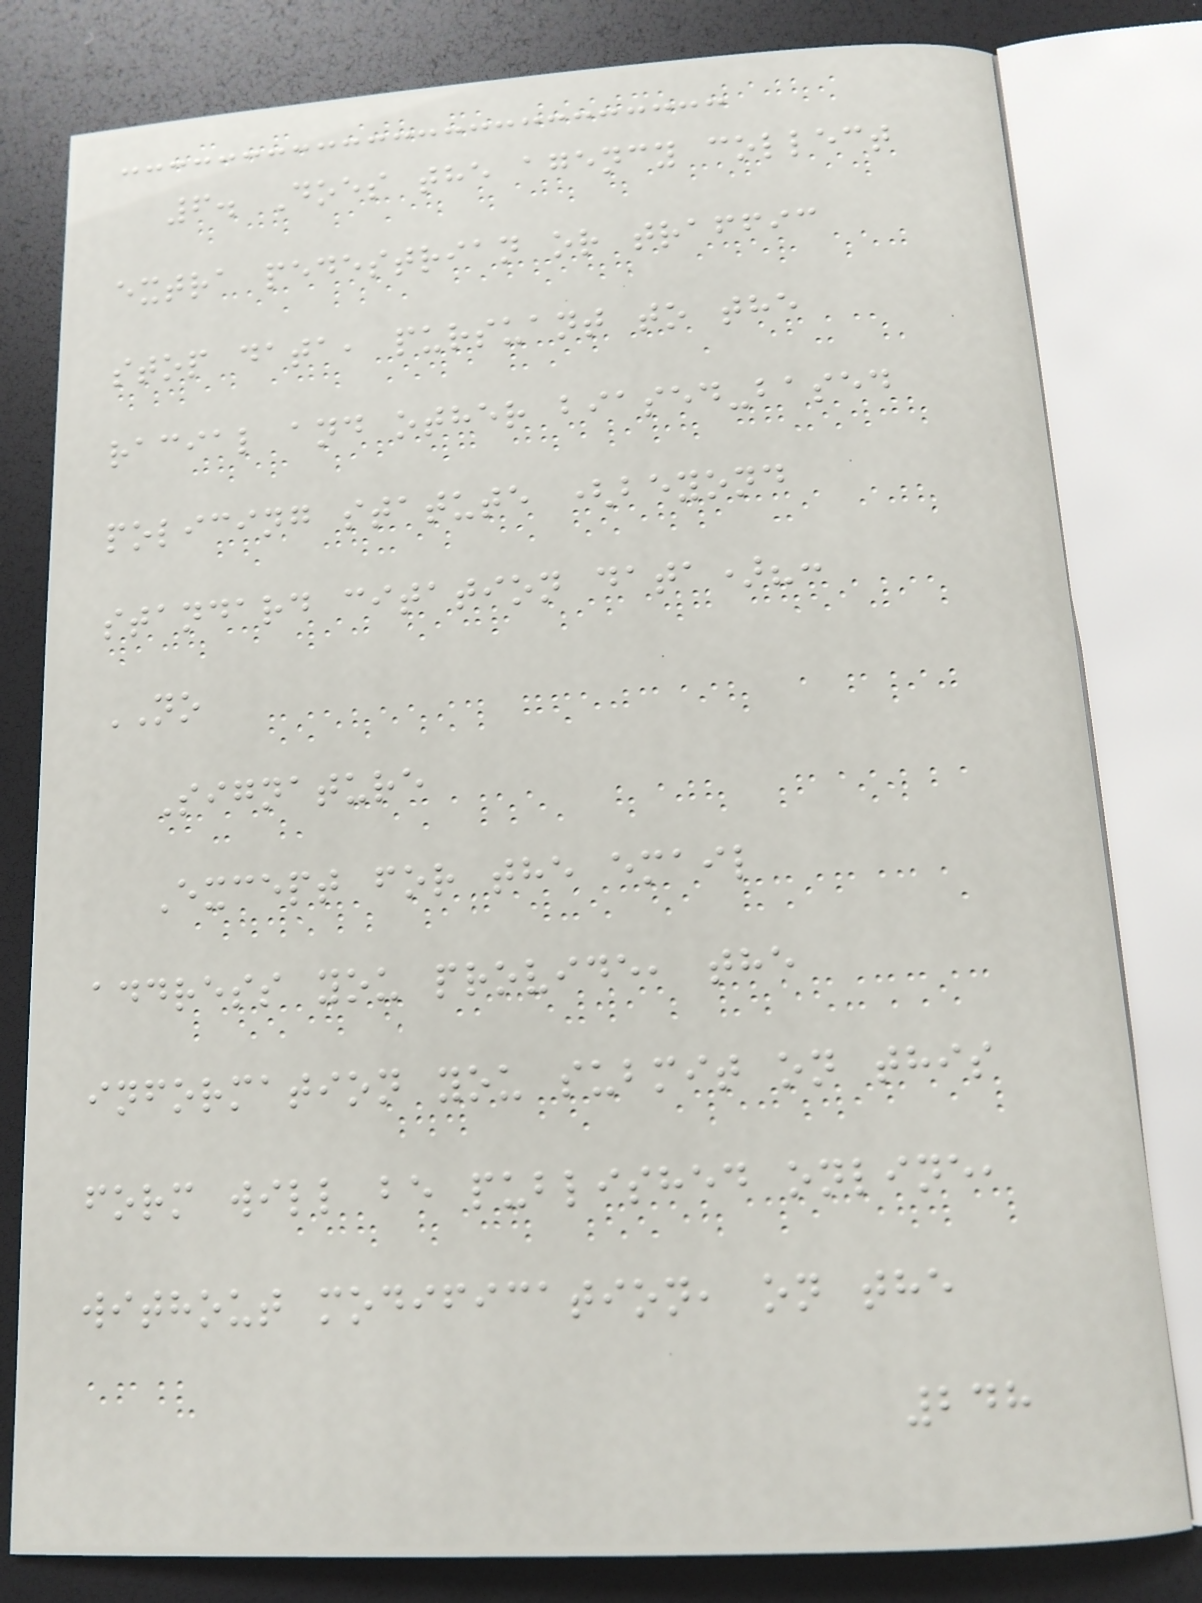6. Does the agency collect
extra pedestrian or traffic
stop data, pursuant to the
racial and other biased-based
policing statute (beyond
standard citation data)?:
NO
Signature
Except for the email
address you provide, the
information you submit on this
form will be published online,
without modification, on the
248
